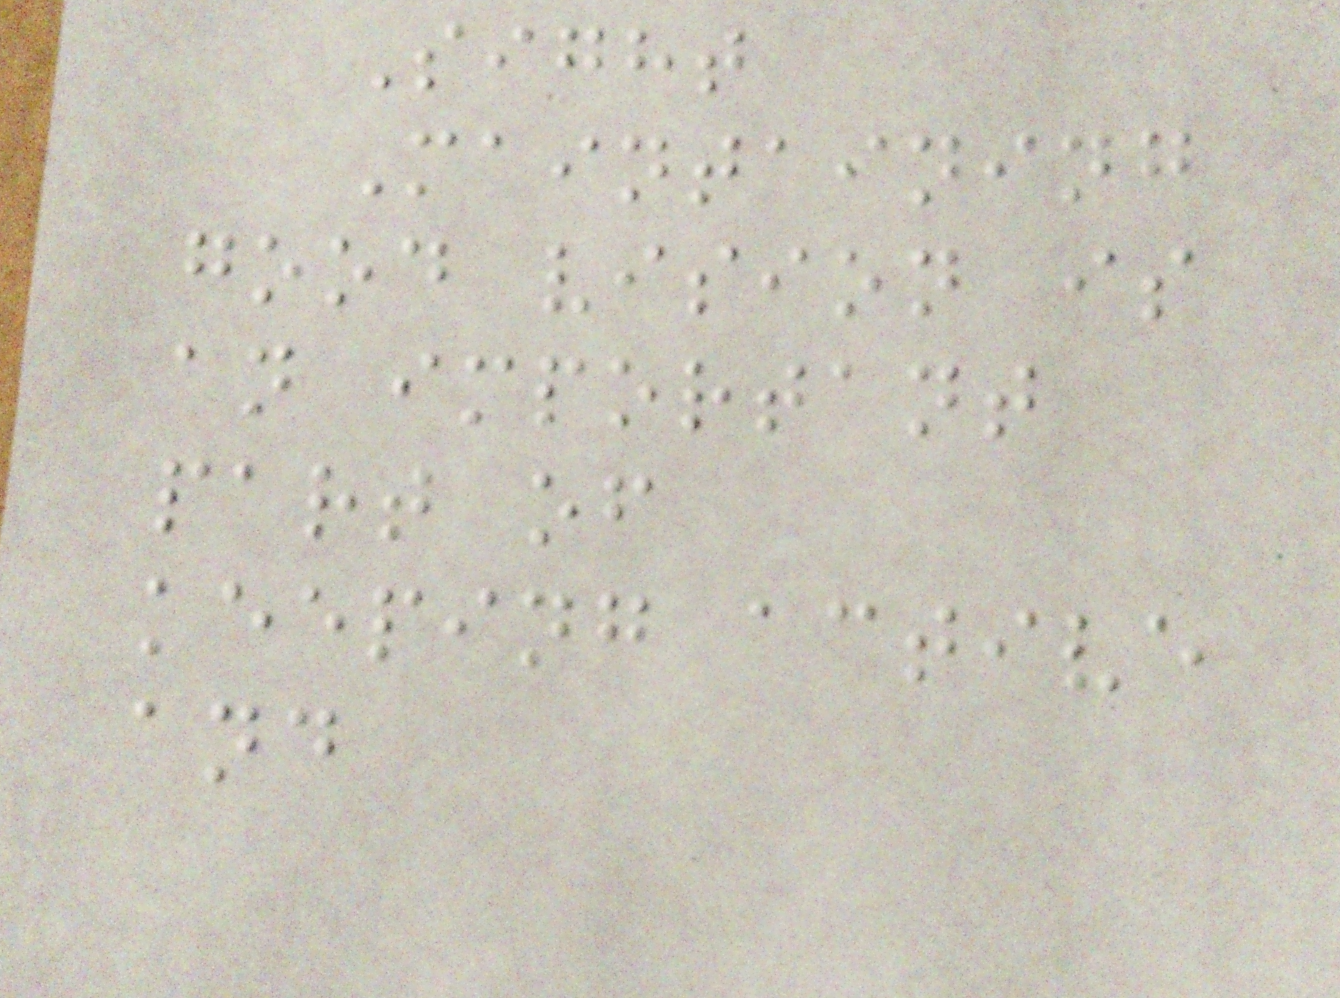Sight
Maintaining
good vision is
an important
part of
keeping active
and
